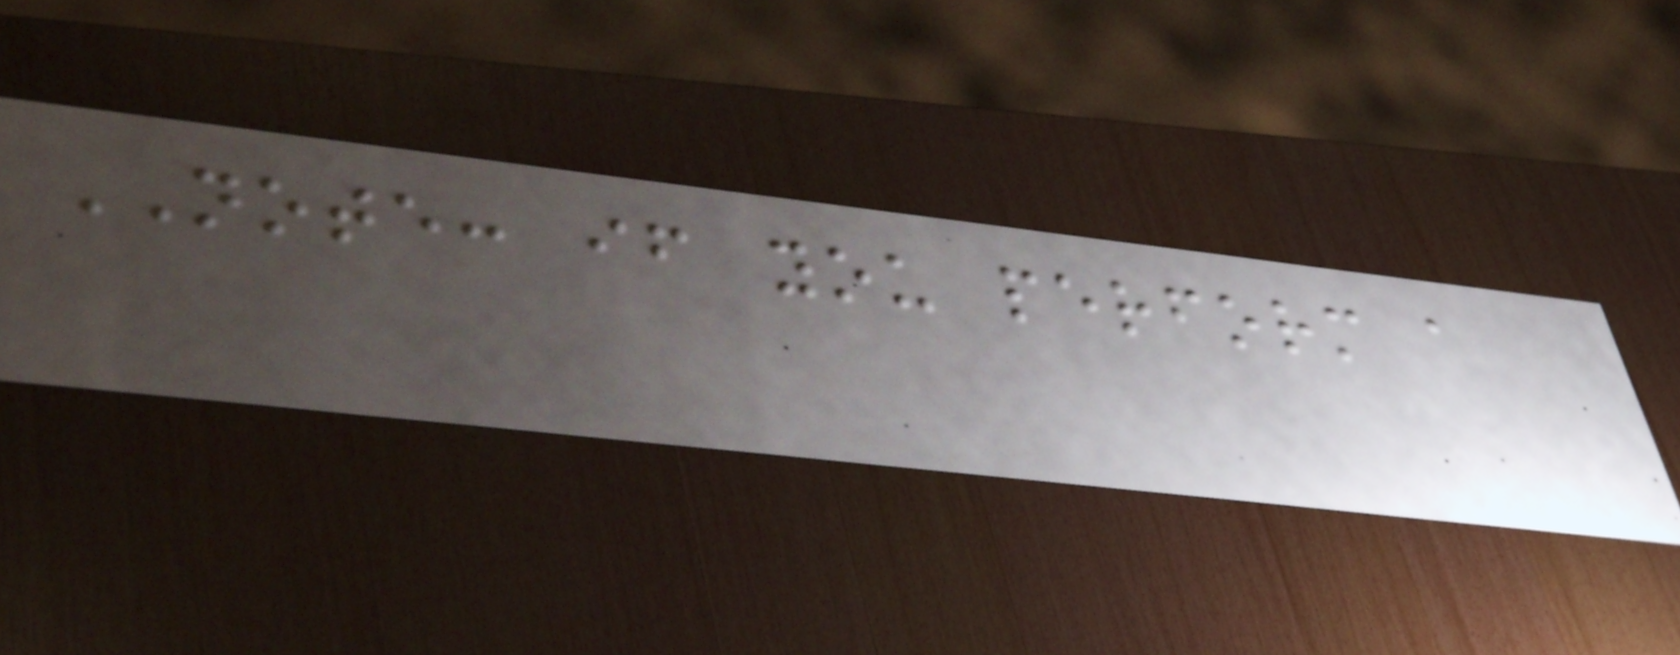NOTE: if you perform a
